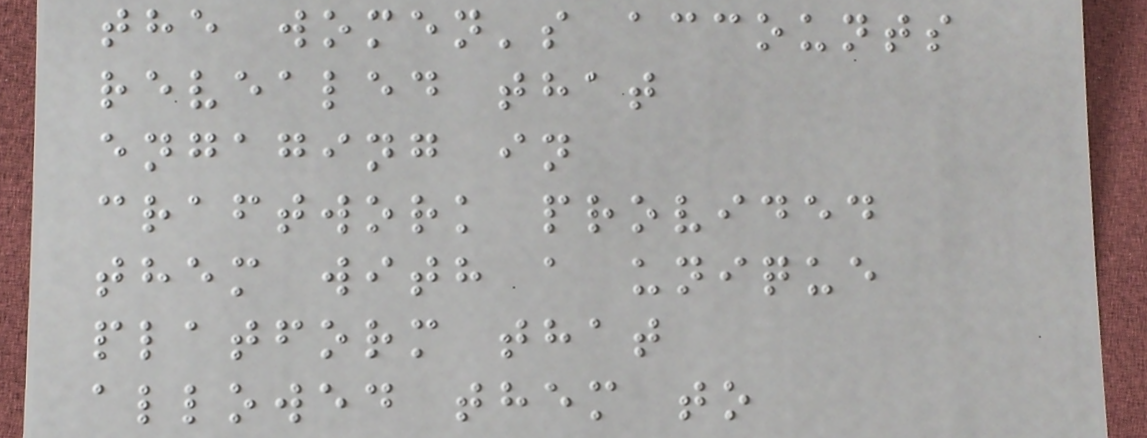the women's accounts
revealed that
engaging in
craftwork provided
them with a unique
platform that
allowed them to
